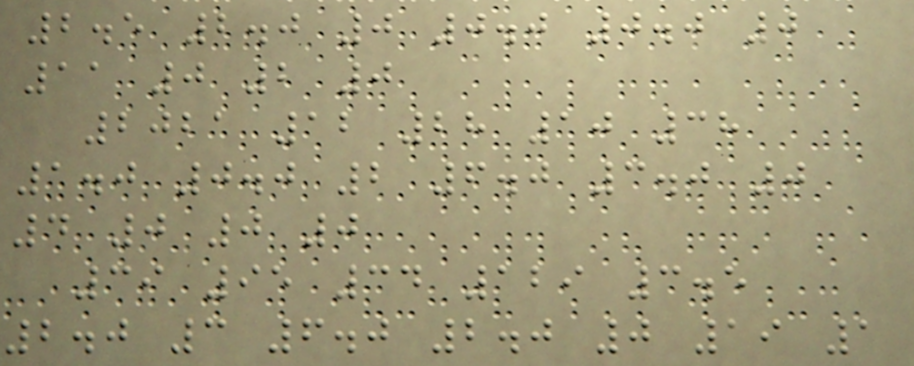2.5 2.0 0 0.0 0.0 0
11 0 2 0
2021 12 28 10 38
1.0 0.0 2 6.0 3.0 0
4 0 0 0
39 95 34 129 3.5
2.0 3 6.0 2.0 0 19 1
